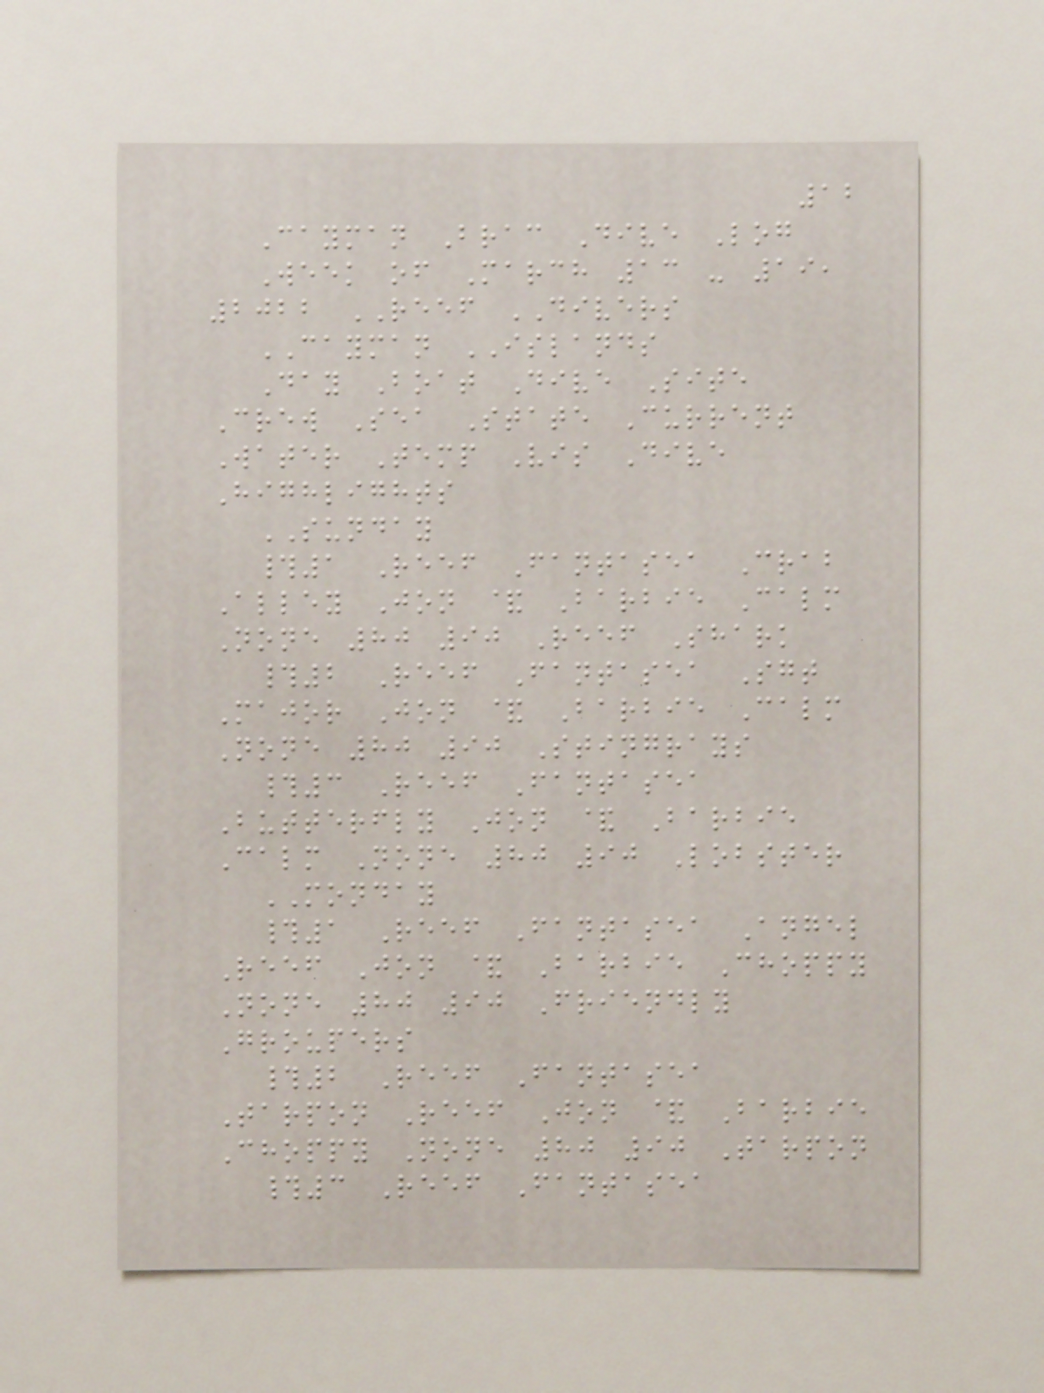12
Cayman Brac Dive Log
Week of March 13 - 19,
2022 REEF DIVERS
CAYMAN ISLANDS
Day Boat Dive Site
Crew Sea State Current
Water Temp Vis Dive
Highlights
SUNDAY
#1 Reef Fantasea Crab
Alley Jon & Barbie Calm
None 80 90 Reef Shark
#2 Reef Fantasea Sgt
Major Jon & Barbie Calm
None 80 90 Stingrays
#3 Reef Fantasea
Butterfly Jon & Barbie
Calm None 80 90 Lobster
MONDAY
#1 Reef Fantasea Angel
Reef Jon & Barbie Choppy
None 80 90 Friendly
Groupers
#2 Reef Fantasea
Tarpon Reef Jon & Barbie
Choppy None 80 90 Tarpon
#3 Reef Fantasea
